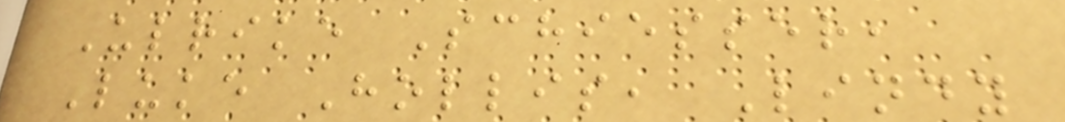Ulrike Schiesser,
Luke Hollis, Lindy
